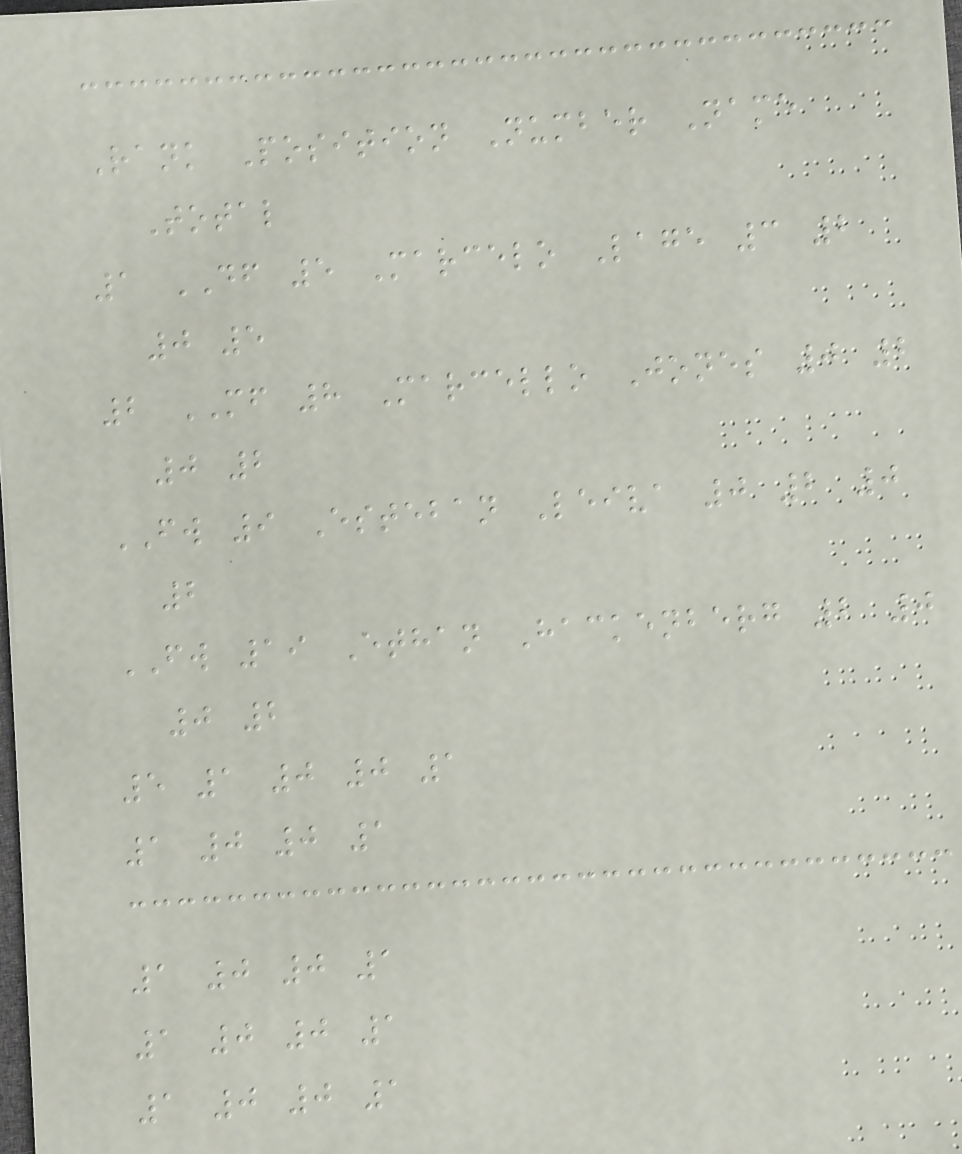Rank Position Number Name
Total
1 DF 5 Marcelo Lage 3 2
0 5
2 MF 8 Marcello Jones 0 2
0 2
FW 9 Esteban Leiva 0 2 0
2
FW 19 Ethan Hackenberg 2 0
0 2
5 1 0 0 1
1 0 0 1
1 0 0 1
1 0 0 1
1 0 0 1
